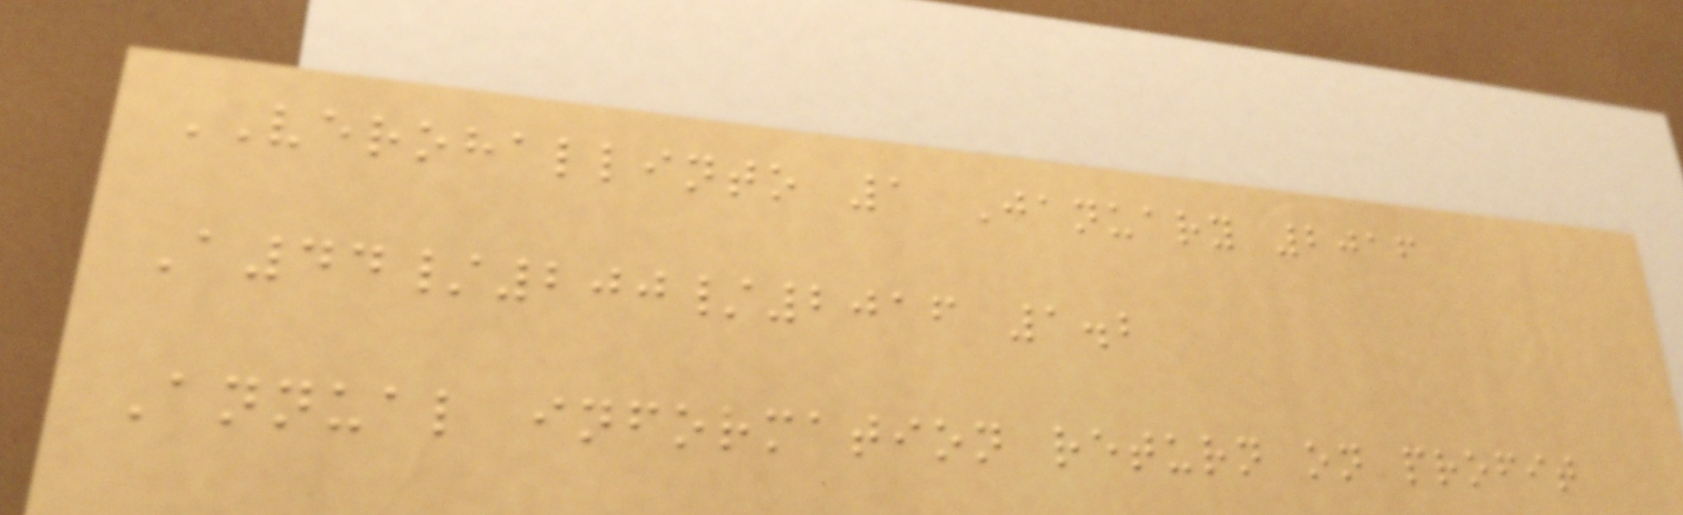VEROHALLINTO 1 January 2016
A44/200/2016 1.2
Annual information return on profit
